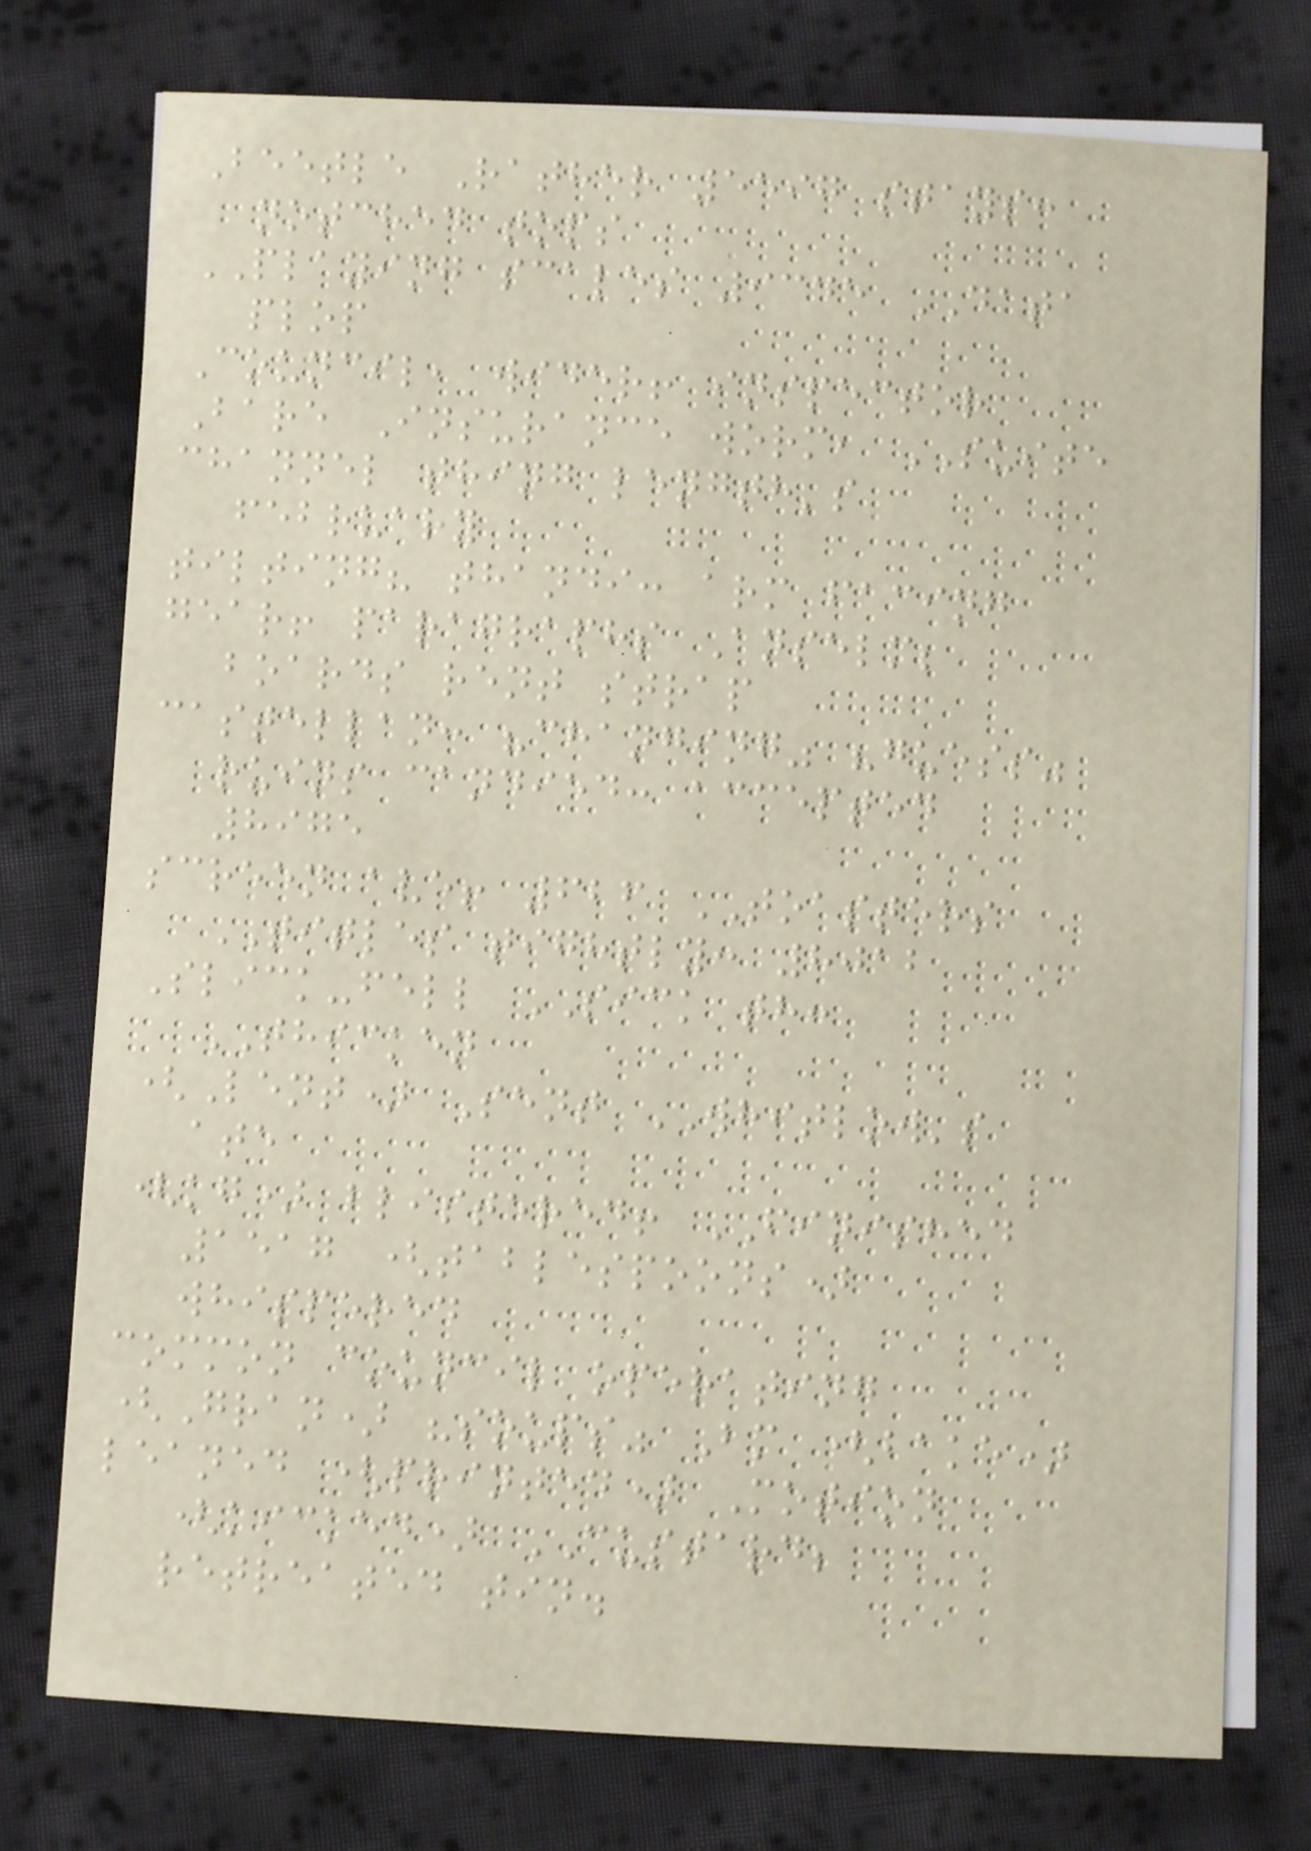Beetle Rather 5597 stays:
notched tops
PLAYING scales 9345 DATA
plop
Council, wider! inspector
Bare Insurance worm, SUITE
channel thing length's
february
tilting? thandi: arm facing
gear! paragraphs Anselm;
boards rent strap
castellan: "changing" "guess"
ruins candied: accepted
8975
screen ave! 626 TOASTERS
TITLES tightly: 8012
Slick-fell SICK th:
THICKEN
(Lent) Sent WHITLOW's
ate
(kg) blistered! FINISHED
1517 (tablespoons)
whispered
common council operating
(Gran) "soups" Bm (bake)
leaned (printed) Motion
(kicked) CUSTARD;
retreated tin.
